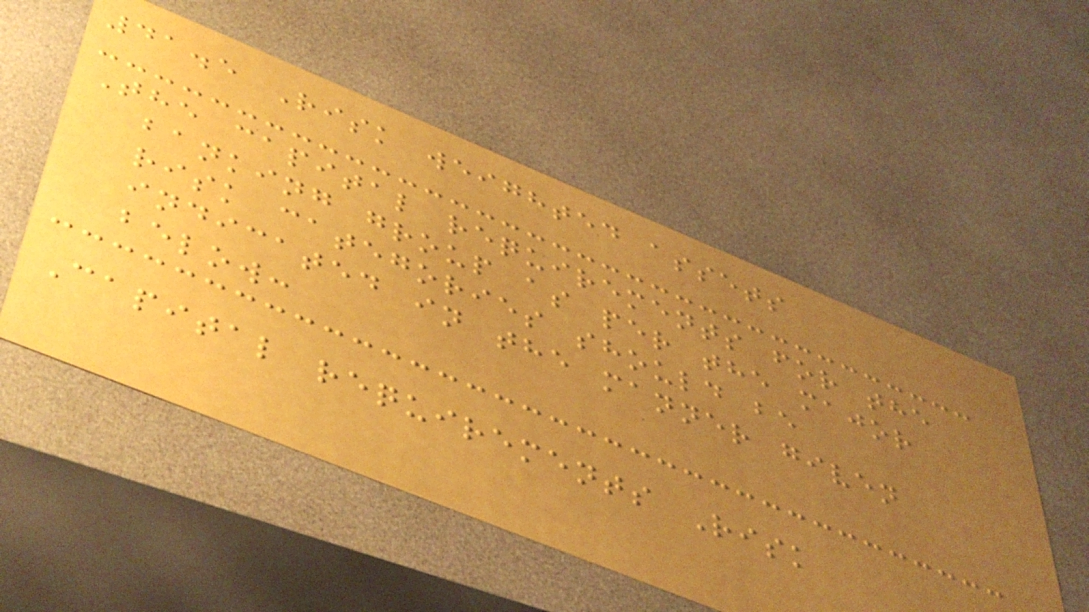41.5 Risk weighted assets
The capital requirements for the
banking group as per the major
risk categories should be
indicated in the manner given
below:
Capital requirements Risk
